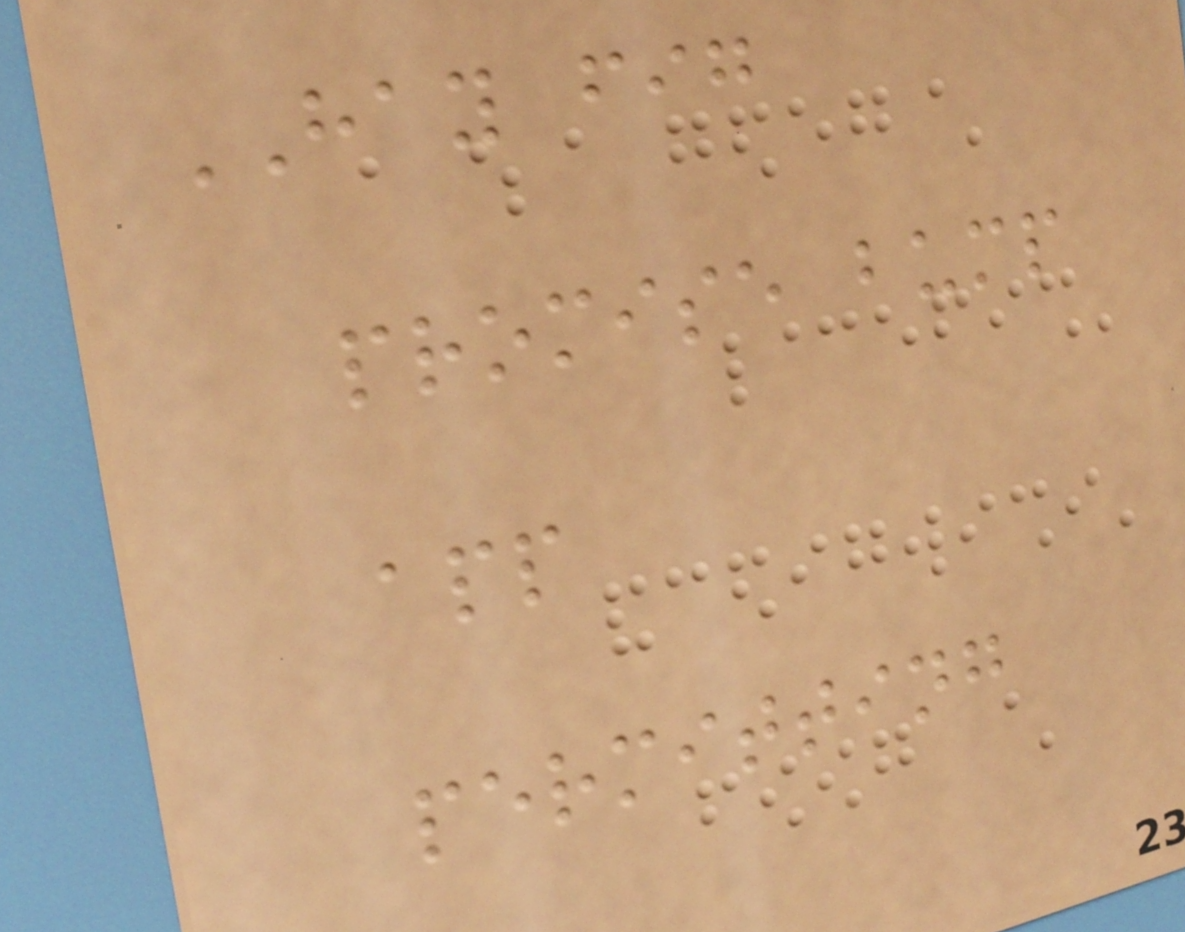HAY fig
promise bump
app
permitting
